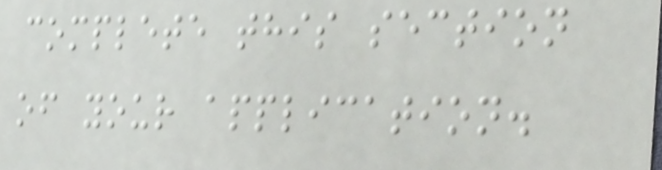complete this section
of your application.
